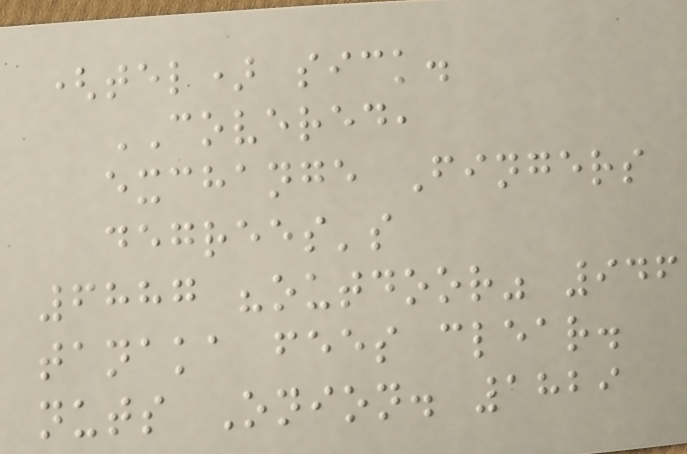(tel) sick.
COVERED,
exchange Fingers
degrees's
6887 "outdoor" 946
tanaka fees clear.
nuts Onion. 1829
